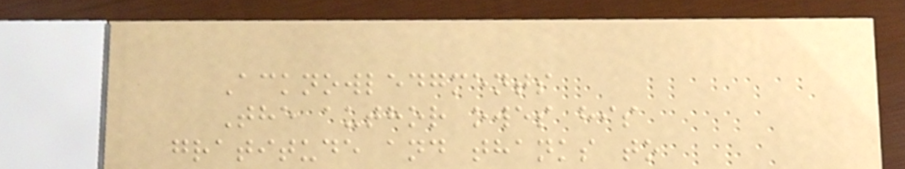Acknowledgments
The author owes his
gratitude and thanks to
